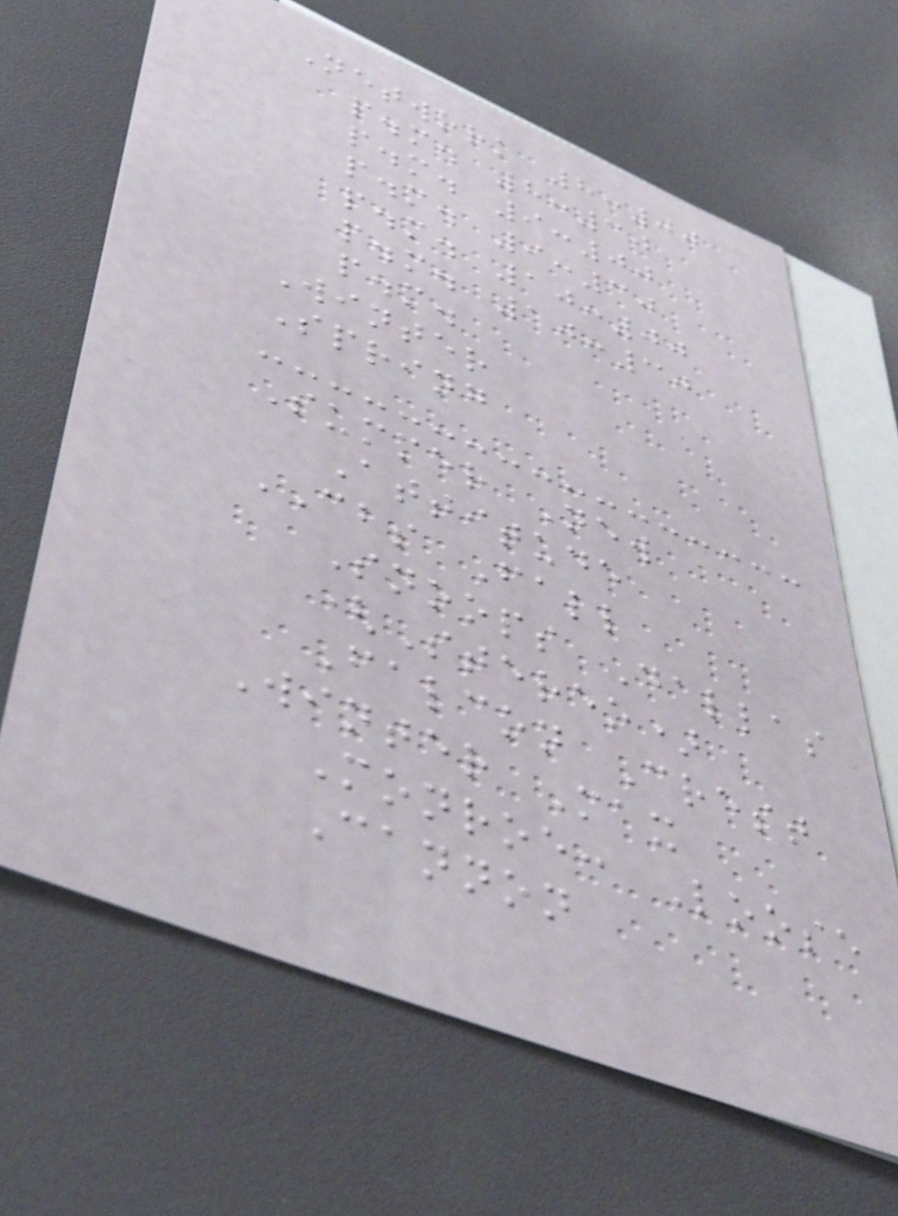Network 8:00
p.m. 8:30
p.m. 9:00
p.m. 9:30
p.m. 10:00
p.m. 10:30
p.m.
Winter
Spring
Summer New
Attitude
CBS Fall
Snoops Dallas
(Stereo)
Falcon Crest
Winter Max
Monroe: Loose
Cannon
